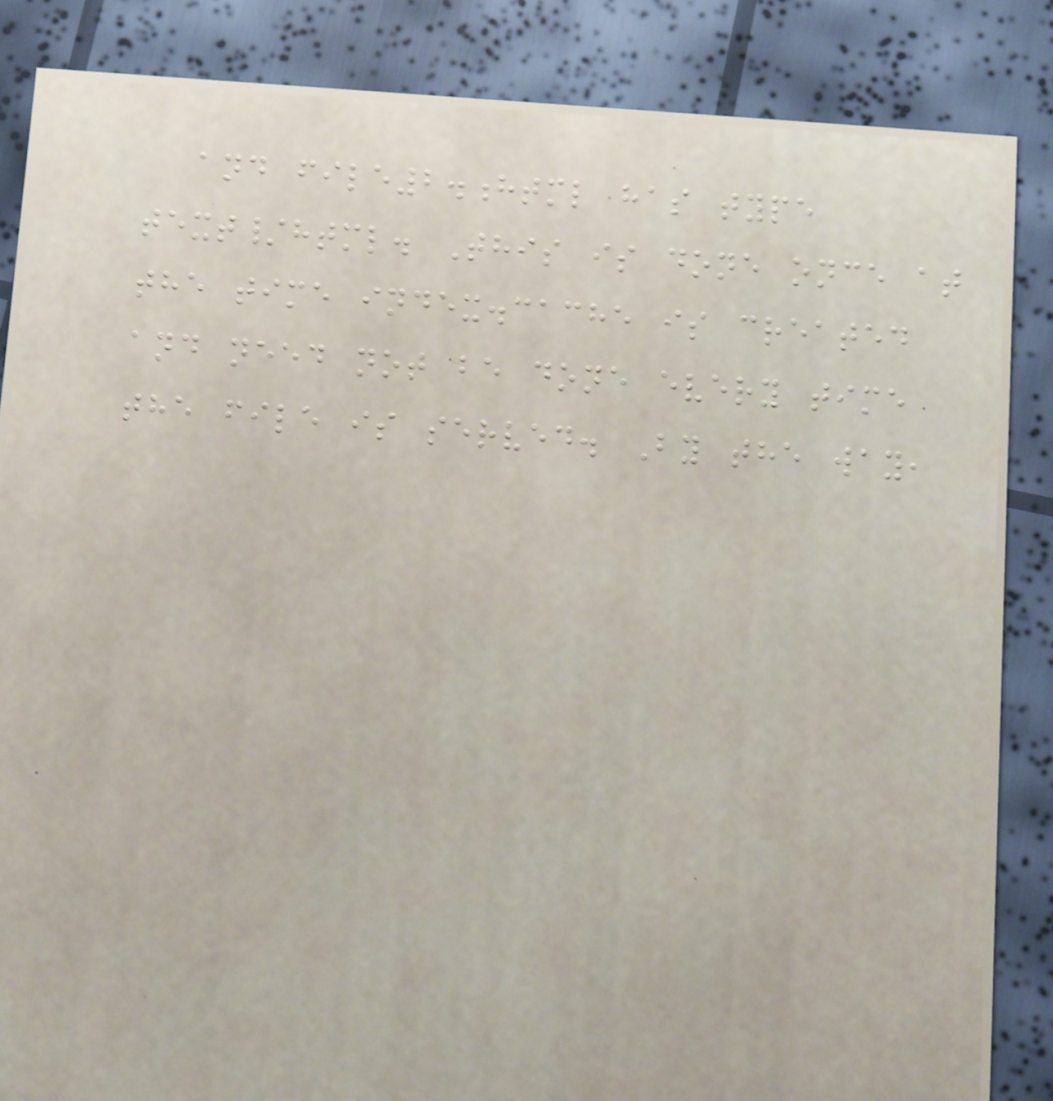and file2.html has type
text/html. This is done once at
the time index.cache is created
and need not be done every time
the file is served. By the way,
